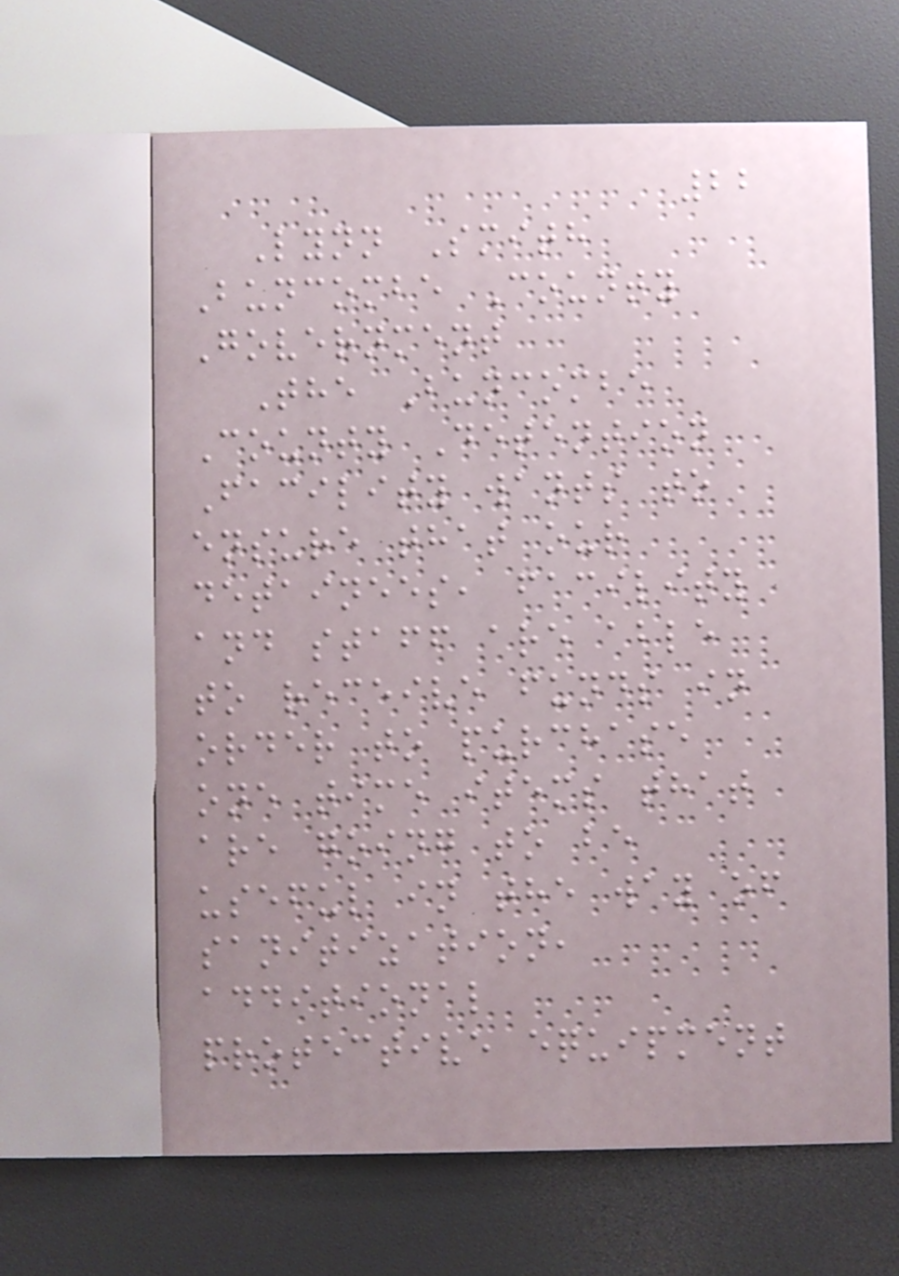22
Lynn Smith
Buncombe County
Government
The Buncombe
County Detention
Facility wants to
ensure that our
detainees, facility
and staff are able
to receive funds in
order to purchase
one time items that
are going to be
useful in the way of
sanitization,
additional
protective equipment
